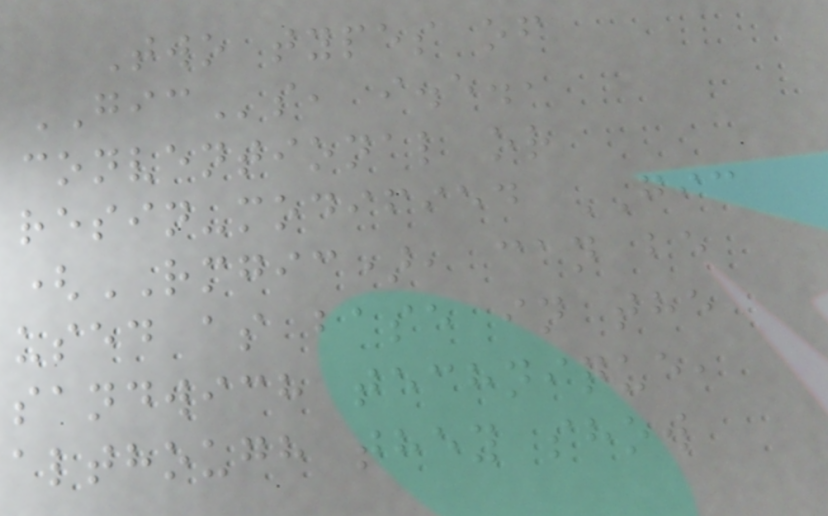Two types of
GICs, i.e.,
conventional or
resin-modified GIC
(RMGIC), can be
used as base in the
sandwich technique,
although they show
